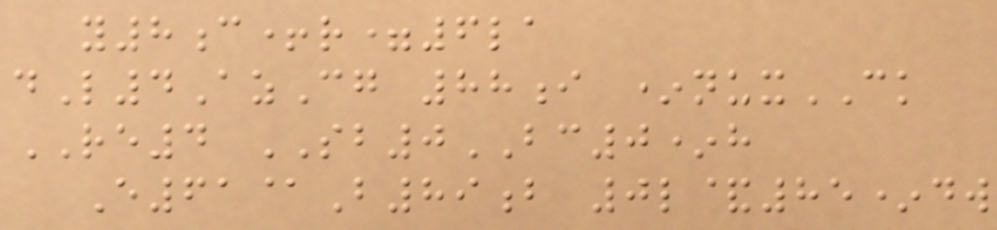y8c+r=6la
dL4AzCg 88i *nuxCK
RE4 SB0BC0*h
E61@B89b 0l&85*dw
